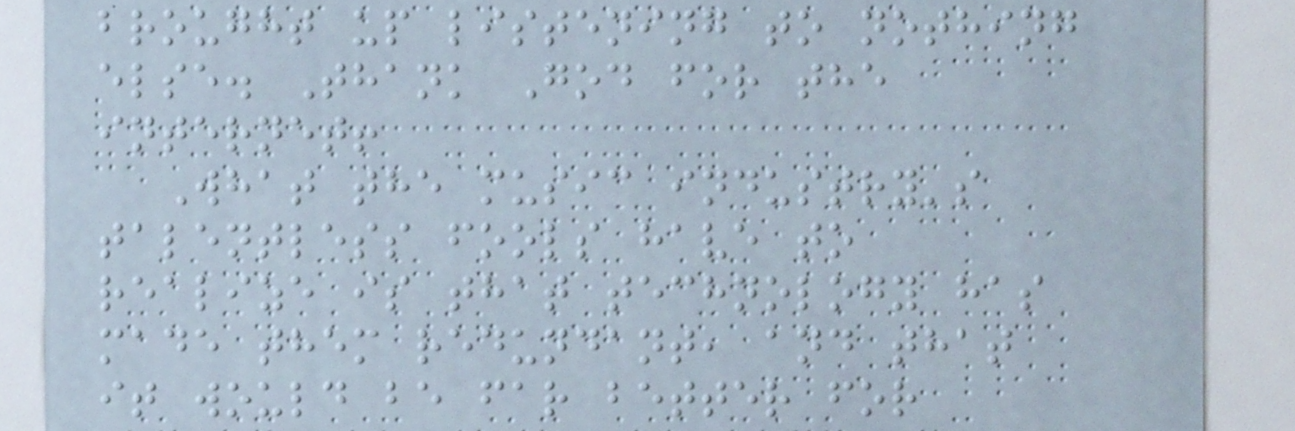brought up listening to nothing
else. Thank God for the
internet!
What the music industry's
talentless fools have to
realize is that technology has
made them redundant, and that
it would be far better for
